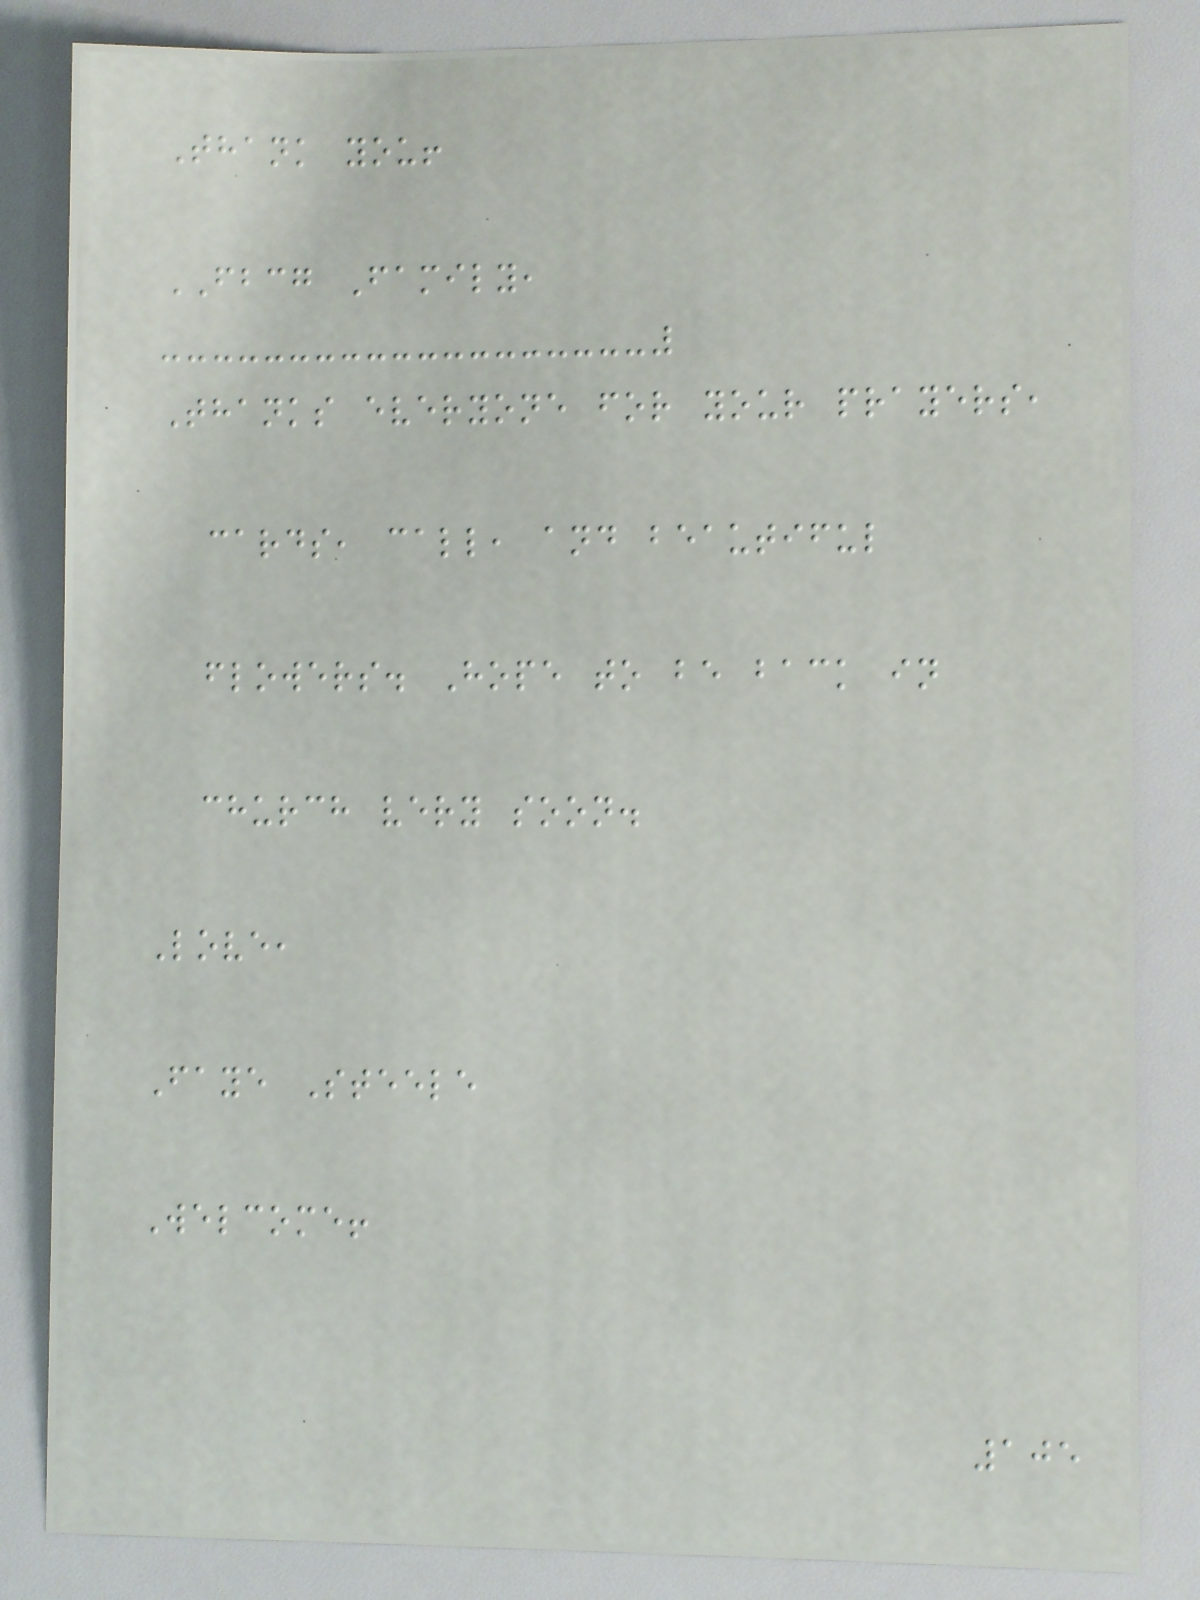Thank you!
FBCG Family,
Thanks everyone for your prayers,
cards, call, and beautiful
flowers. Hope to be back in
church very soon.
Love,
Faye Steele
Welcome!
105
